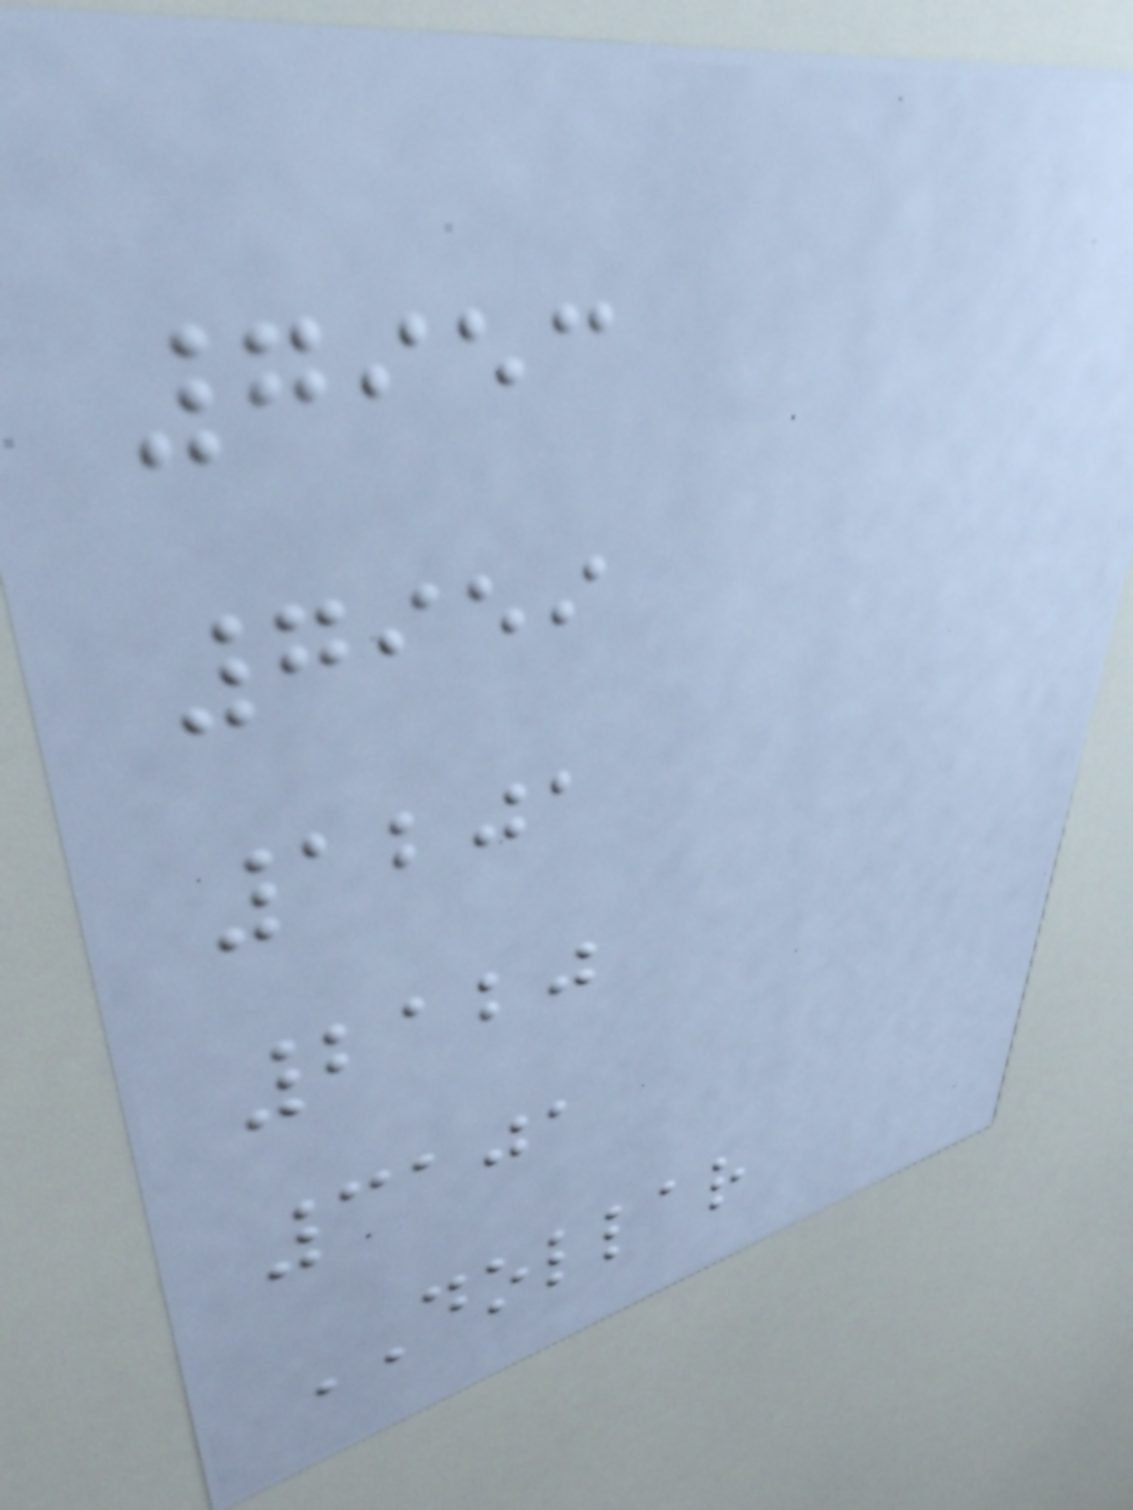7953
7959
1201
2120
3101
DOLLAR
